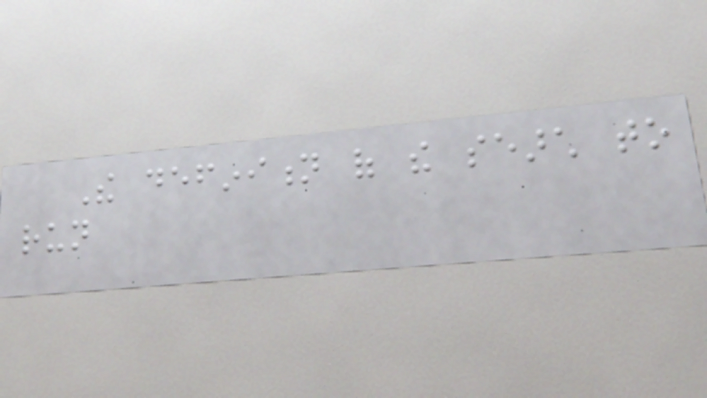The definition of the search to
run
